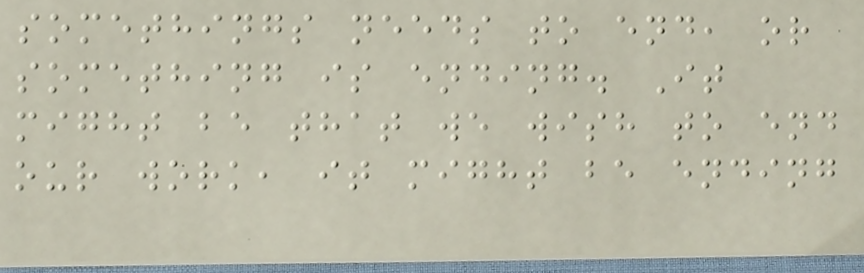somethings needs to end, or
something is ending. It
might be that we wish to end
our work, it might be ending
